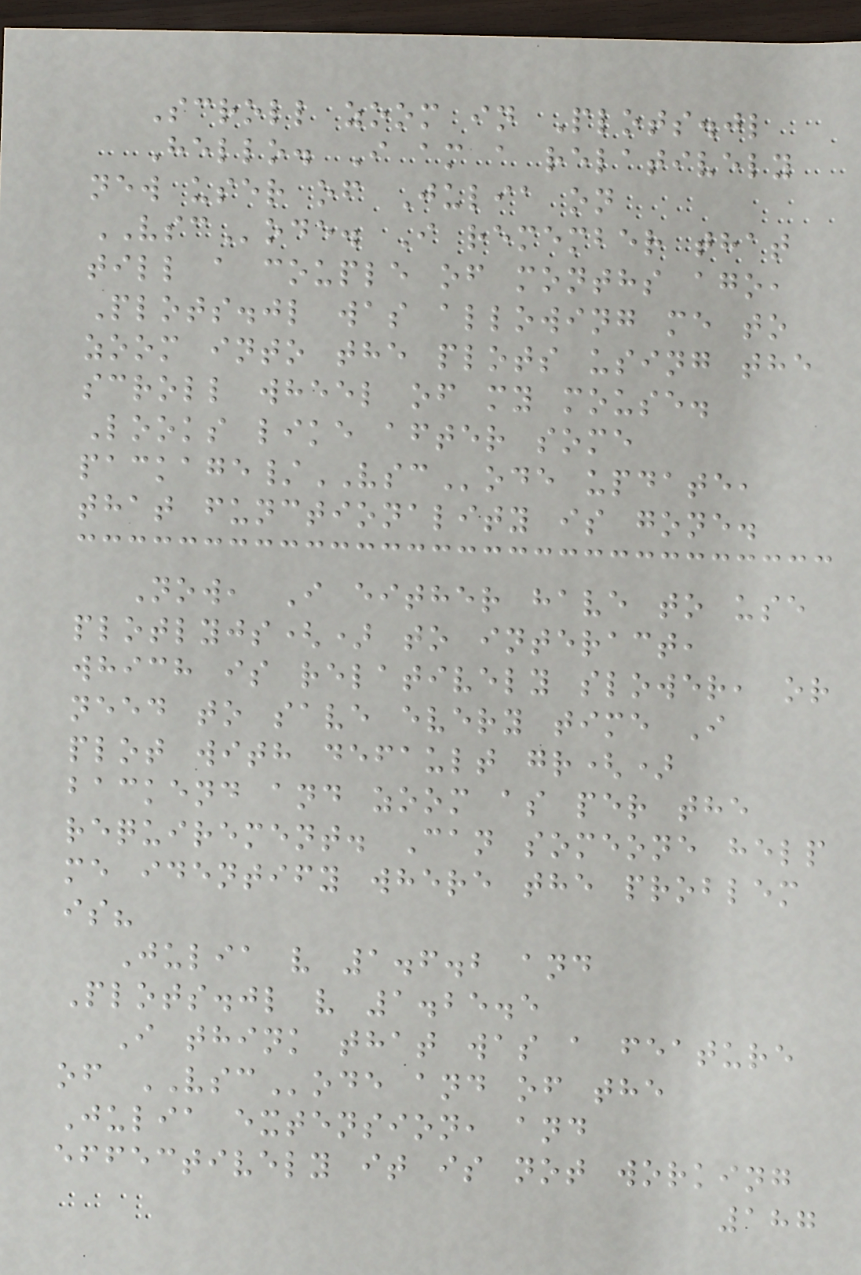Scroll zoom in Plots.jl
Hello. I am a relatively
new user of Julia on
VSCode. I remember that
till a couple of months ago,
Plots.jl was allowing me to
zoom into the plots using the
scroll wheel of my mouse.
Looks like after some
package/VSCode update,
that functionality is gone.
Now, I either have to use
plotlyjs() to interact,
which is relatively slower, or
need to save every time I
plot with default gr()
backend and zoom as per the
requirement. Can someone help
me identify where the problem
is?
Julia v 1.6.2 and
Plots.jl v 1.25.5
I think that was a feature
of VSCode and of the
Julia extension, and
effectively it is not working
187
